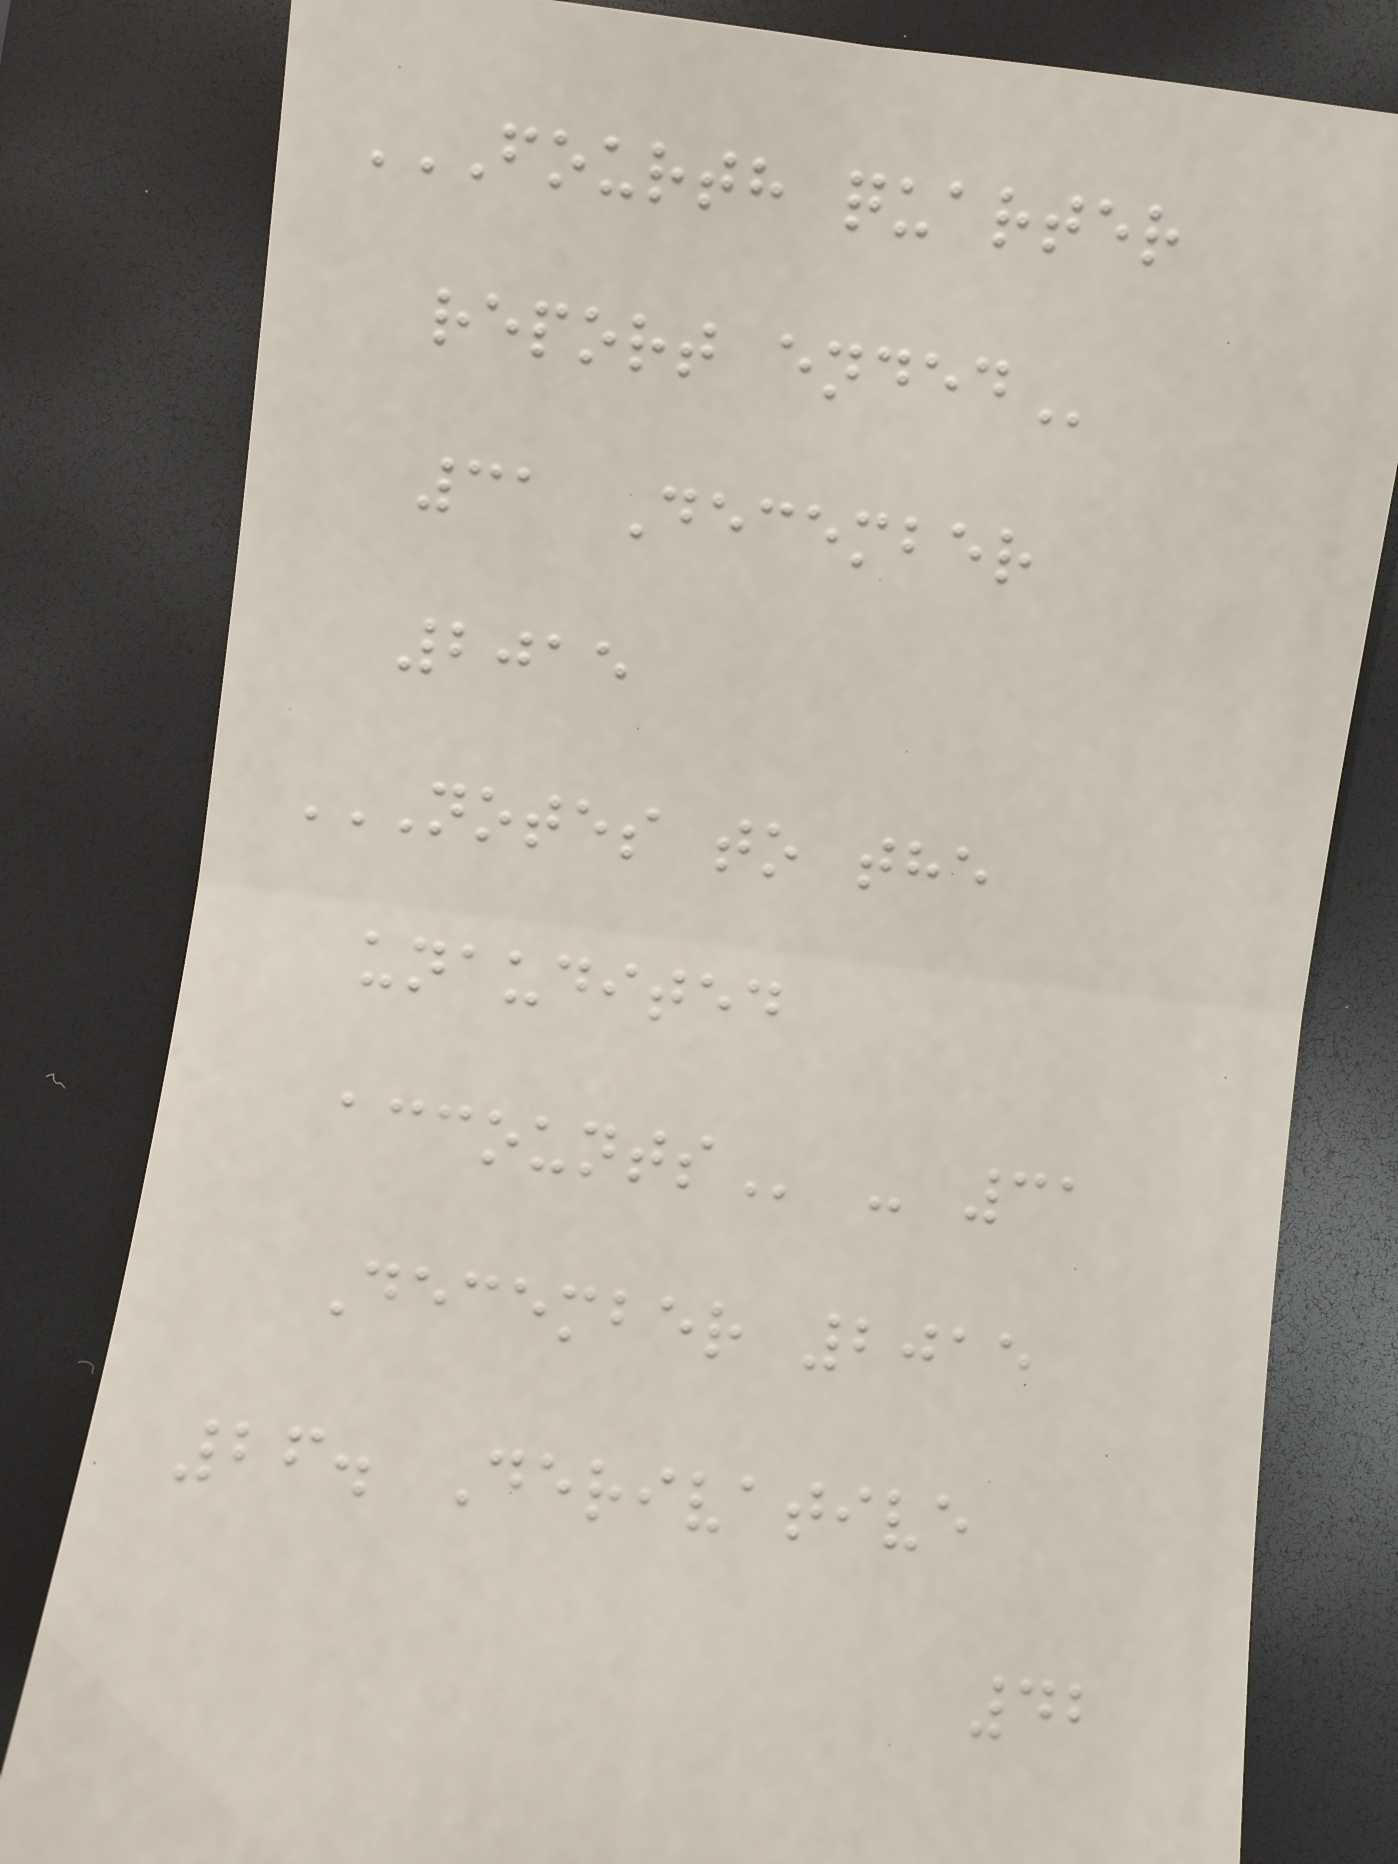FOURTH QUARTER
REPORT ENDED
31 December
2015
NOTES TO THE
UNAUDITED
ACCOUNTS - 31
December 2015
26. Derivative
42
